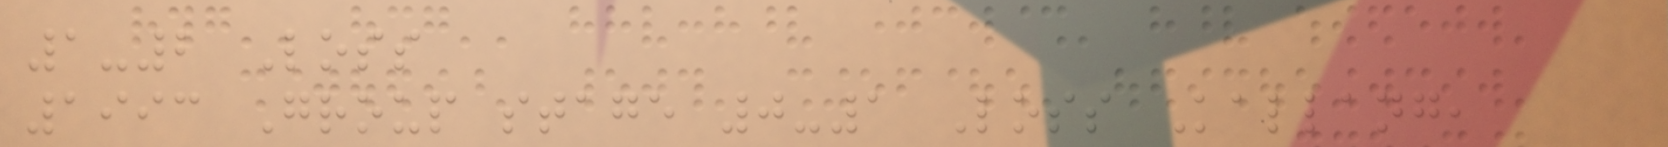1-2 Loss
1993 Group stage 0-1 Loss Kallang,
